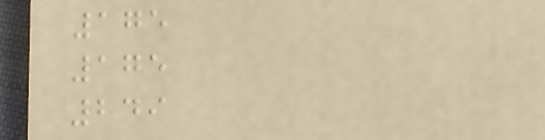175
175
249
